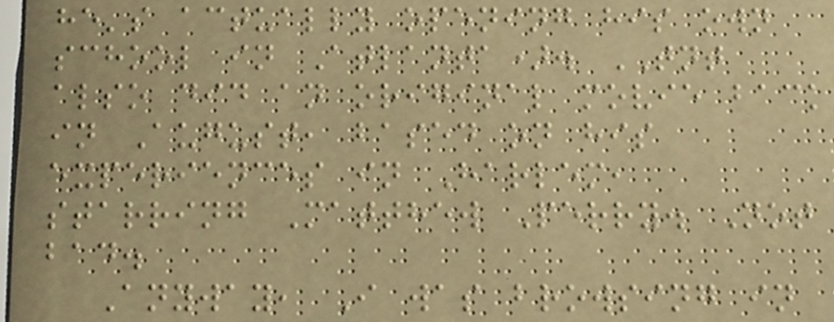he's actually opening his own
school in Atlanta). TNT
also did an original movie back
in August, based on his
experiences in Harlem,
starring Matthew Perry. Not
bad.
Anyway, I was browsing in
